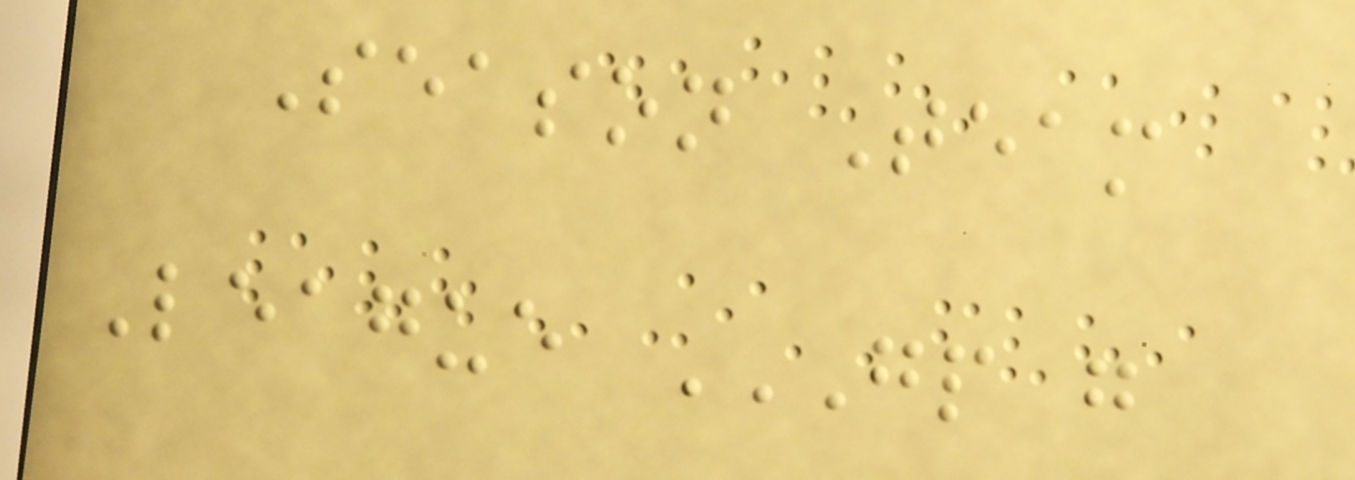Season Team
League GP G
